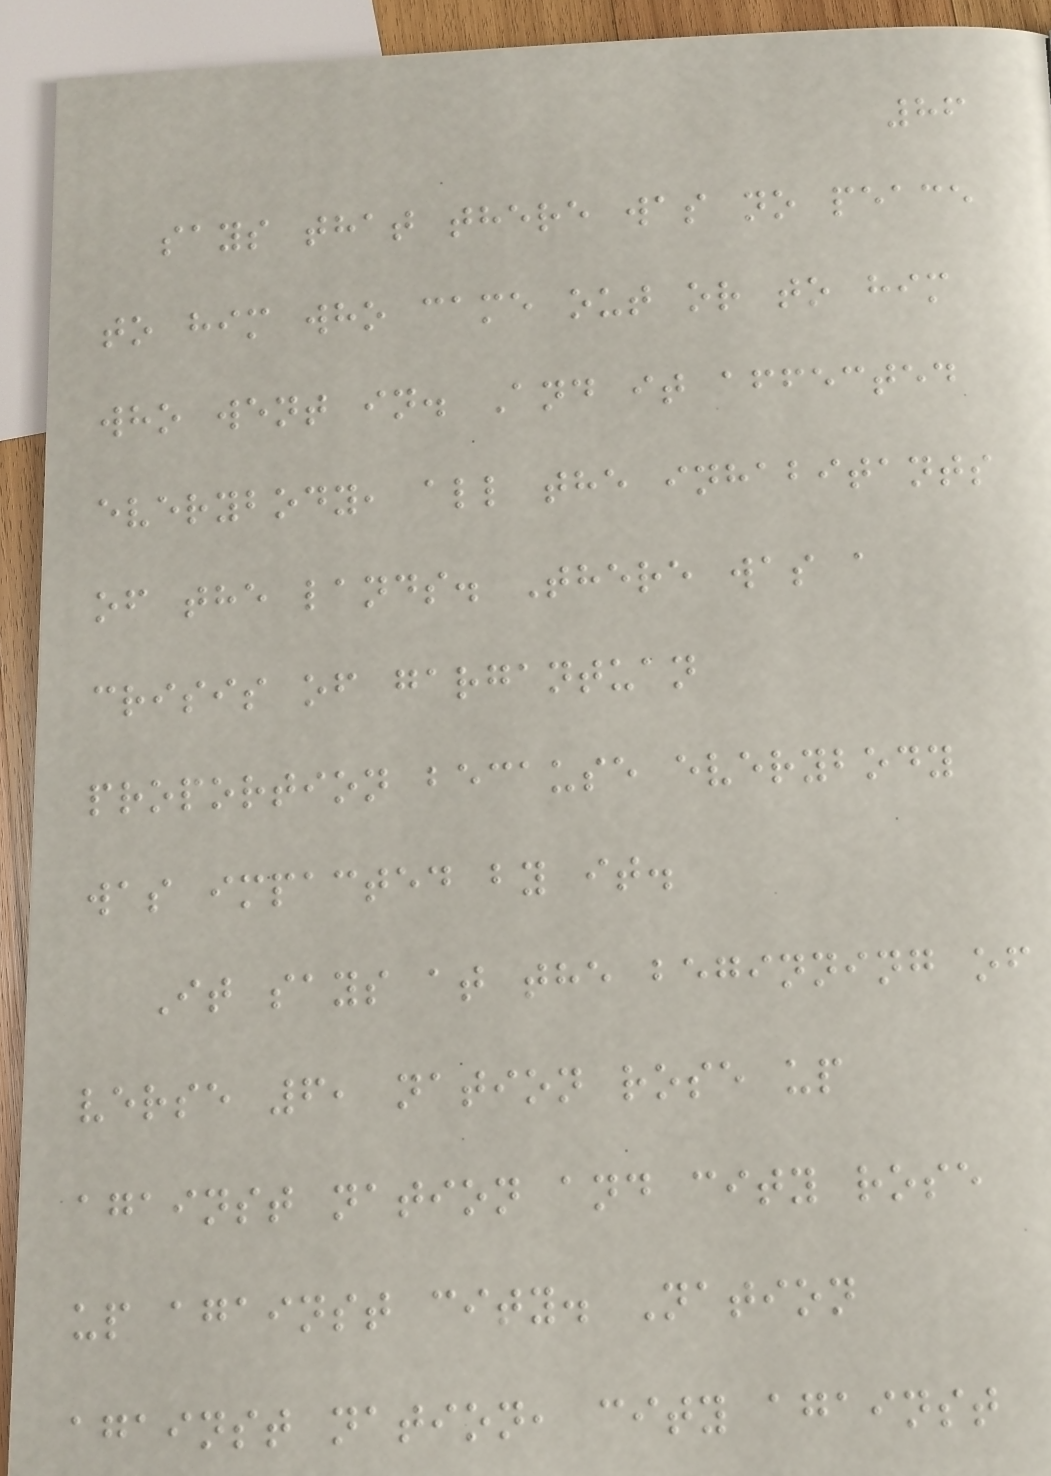86
says that there was no peace
to him who came out or to him
who went in. And it affected
everybody, all the inhabitants
of the lands. There was a
crisis of gargantuan
proportion because everybody
was impacted by it.
It says at the beginning of
verse 6, nation rose up
against nation and city rose
up against city. Nation
against nation, city against
